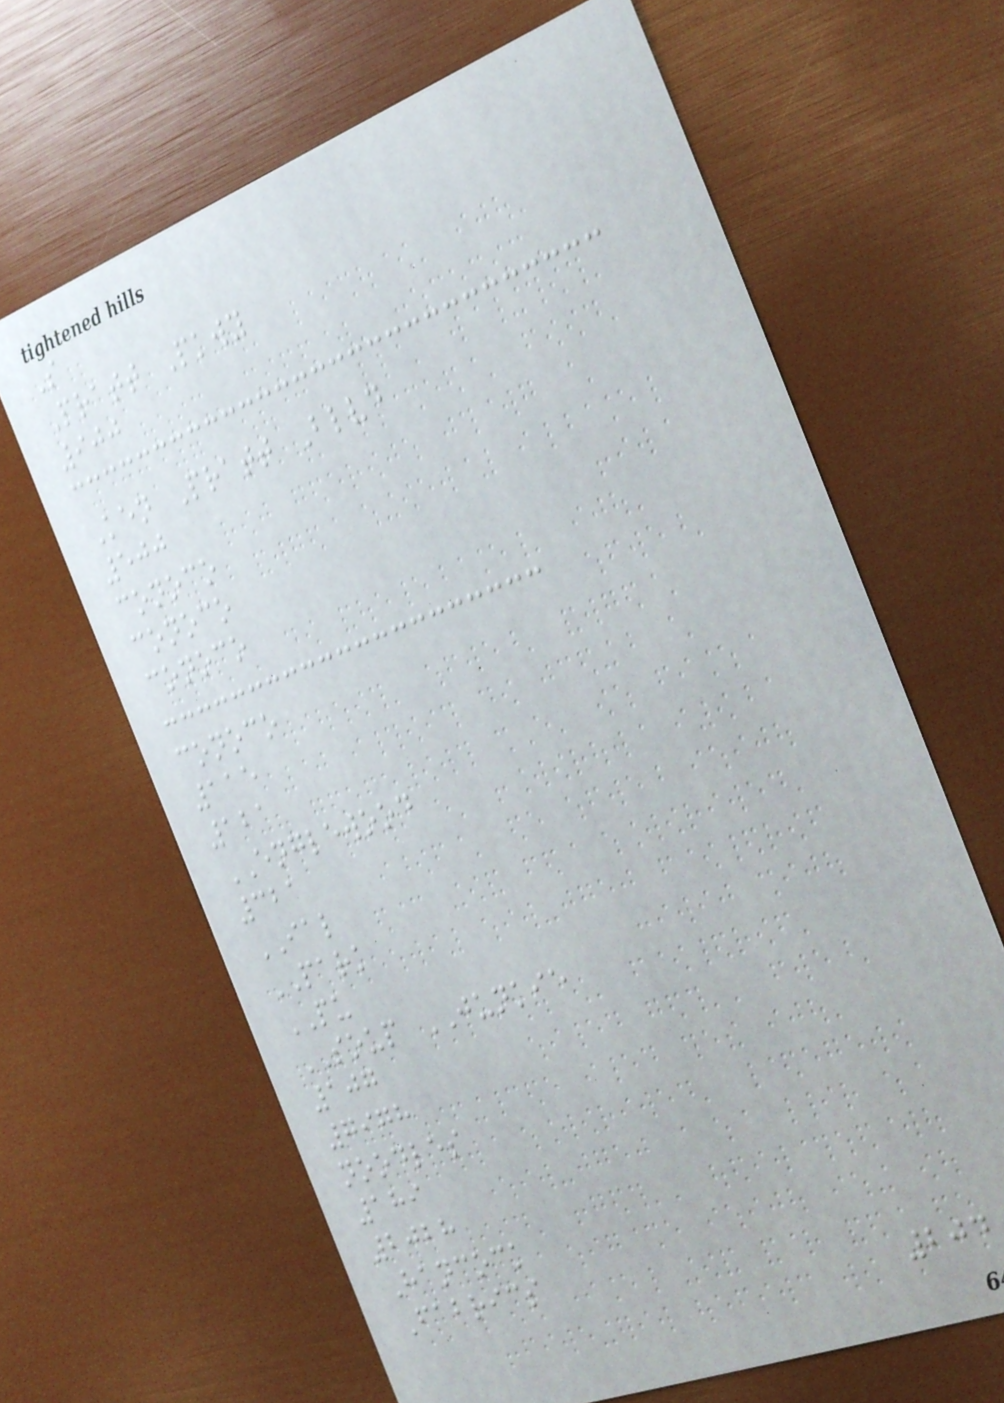S
Pratt Pkwy
900
Ken Pratt Blvd
500
conoco
conoco
conoco
conoco
115
121
ENGLEWOOD
321
IAL
PARK
PU
SOUP JUNKIE
107
7978
noodles
189
2028
Hancock
Fabrics
204
